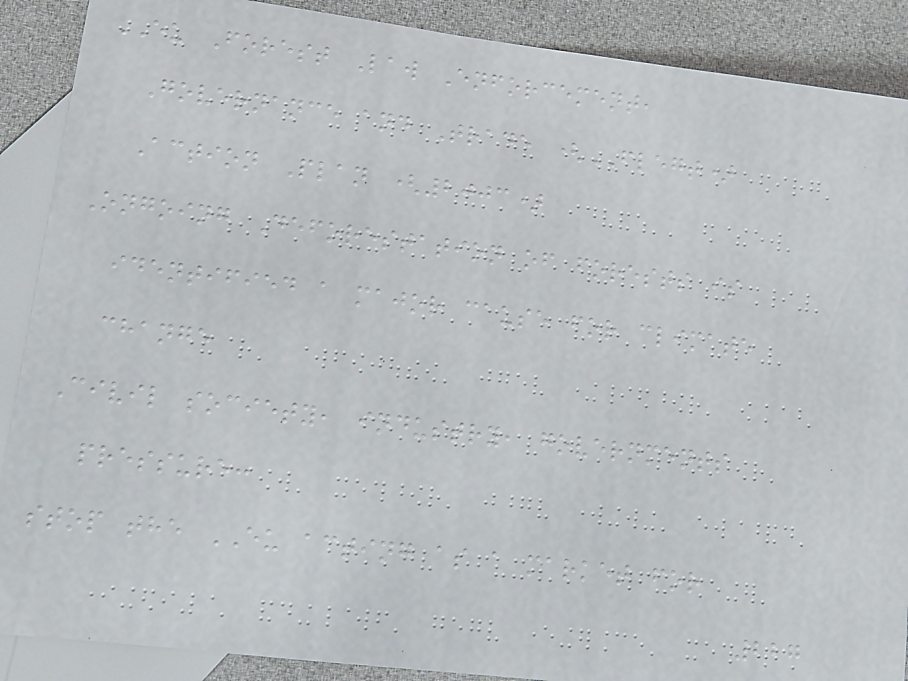EU Forest Law Enforcement,
Governance and Trade (FLEGT)
Action Plan (2003)
Ongoing Deforestation of forests is
identified a major cause for climate
change
Civil society, industry, governments
pressure:
stop the EU acting as a market for
227
